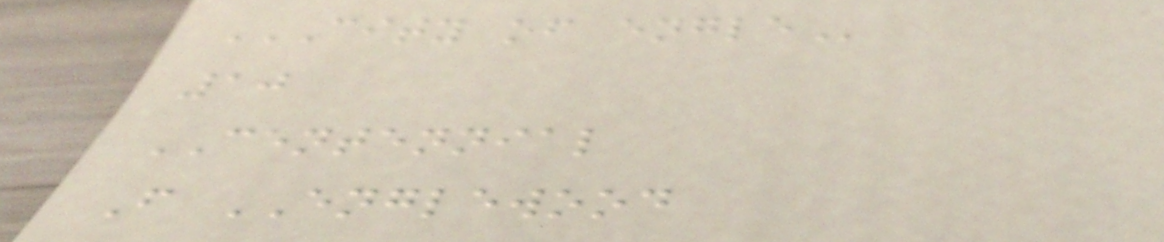CITY OF ENGLE
10
CENTENNIAL
F ENGLEWOOD
